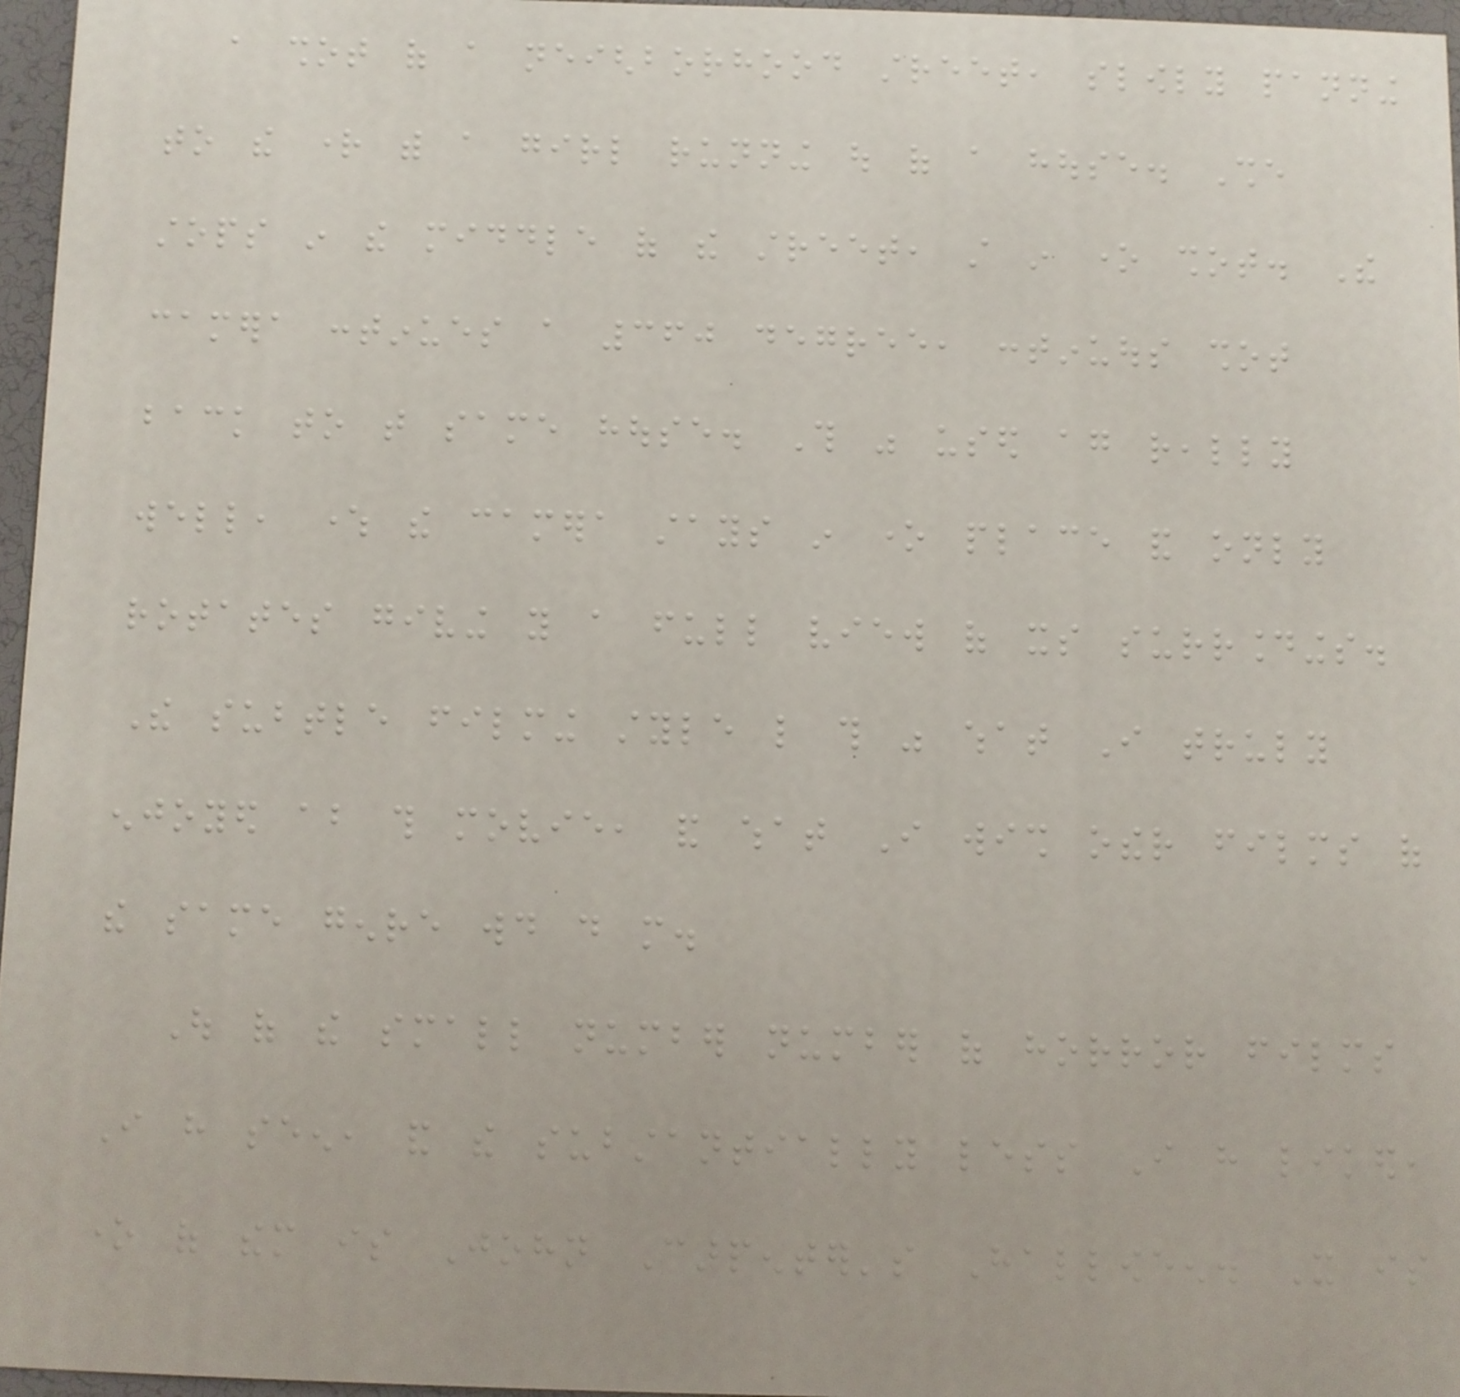a shot of a neighborhood street, slowly panning
to the right with a girl running out of a house. She
stops in the middle of the street, still in one shot. The
camera continues a 360 degree, continuous shot
back to that same house. This was used again really
well, where the camera stays in one place and only
rotates giving you a full view of its surroundings.
The subtle filming style like this was what I truly
enjoyed about this movie, and what I wish other films of
the same genre would do more.
Out of the small number number of horror films
I have seen, and the substantially less I have liked,
one of them is John Carpenter's Halloween. It is
